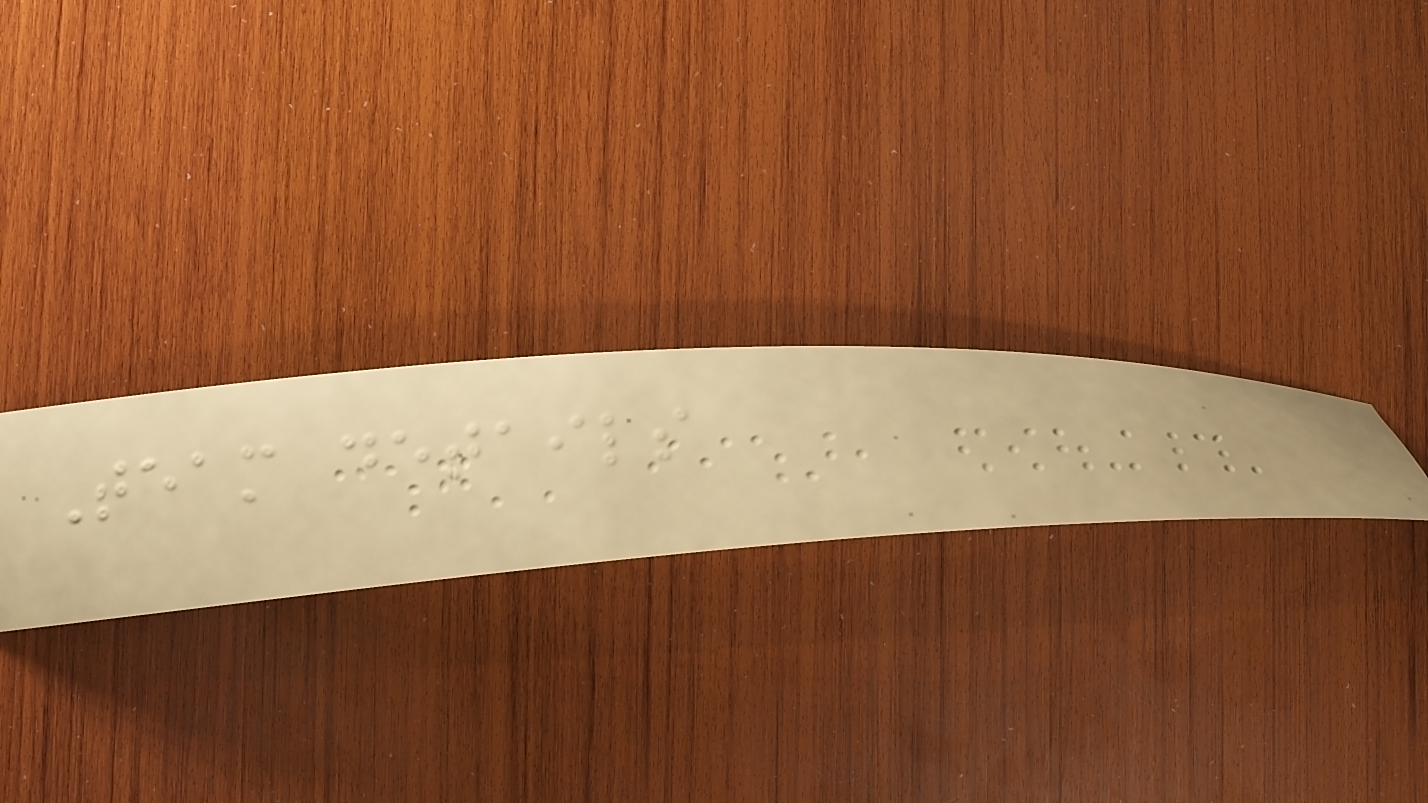Team details
